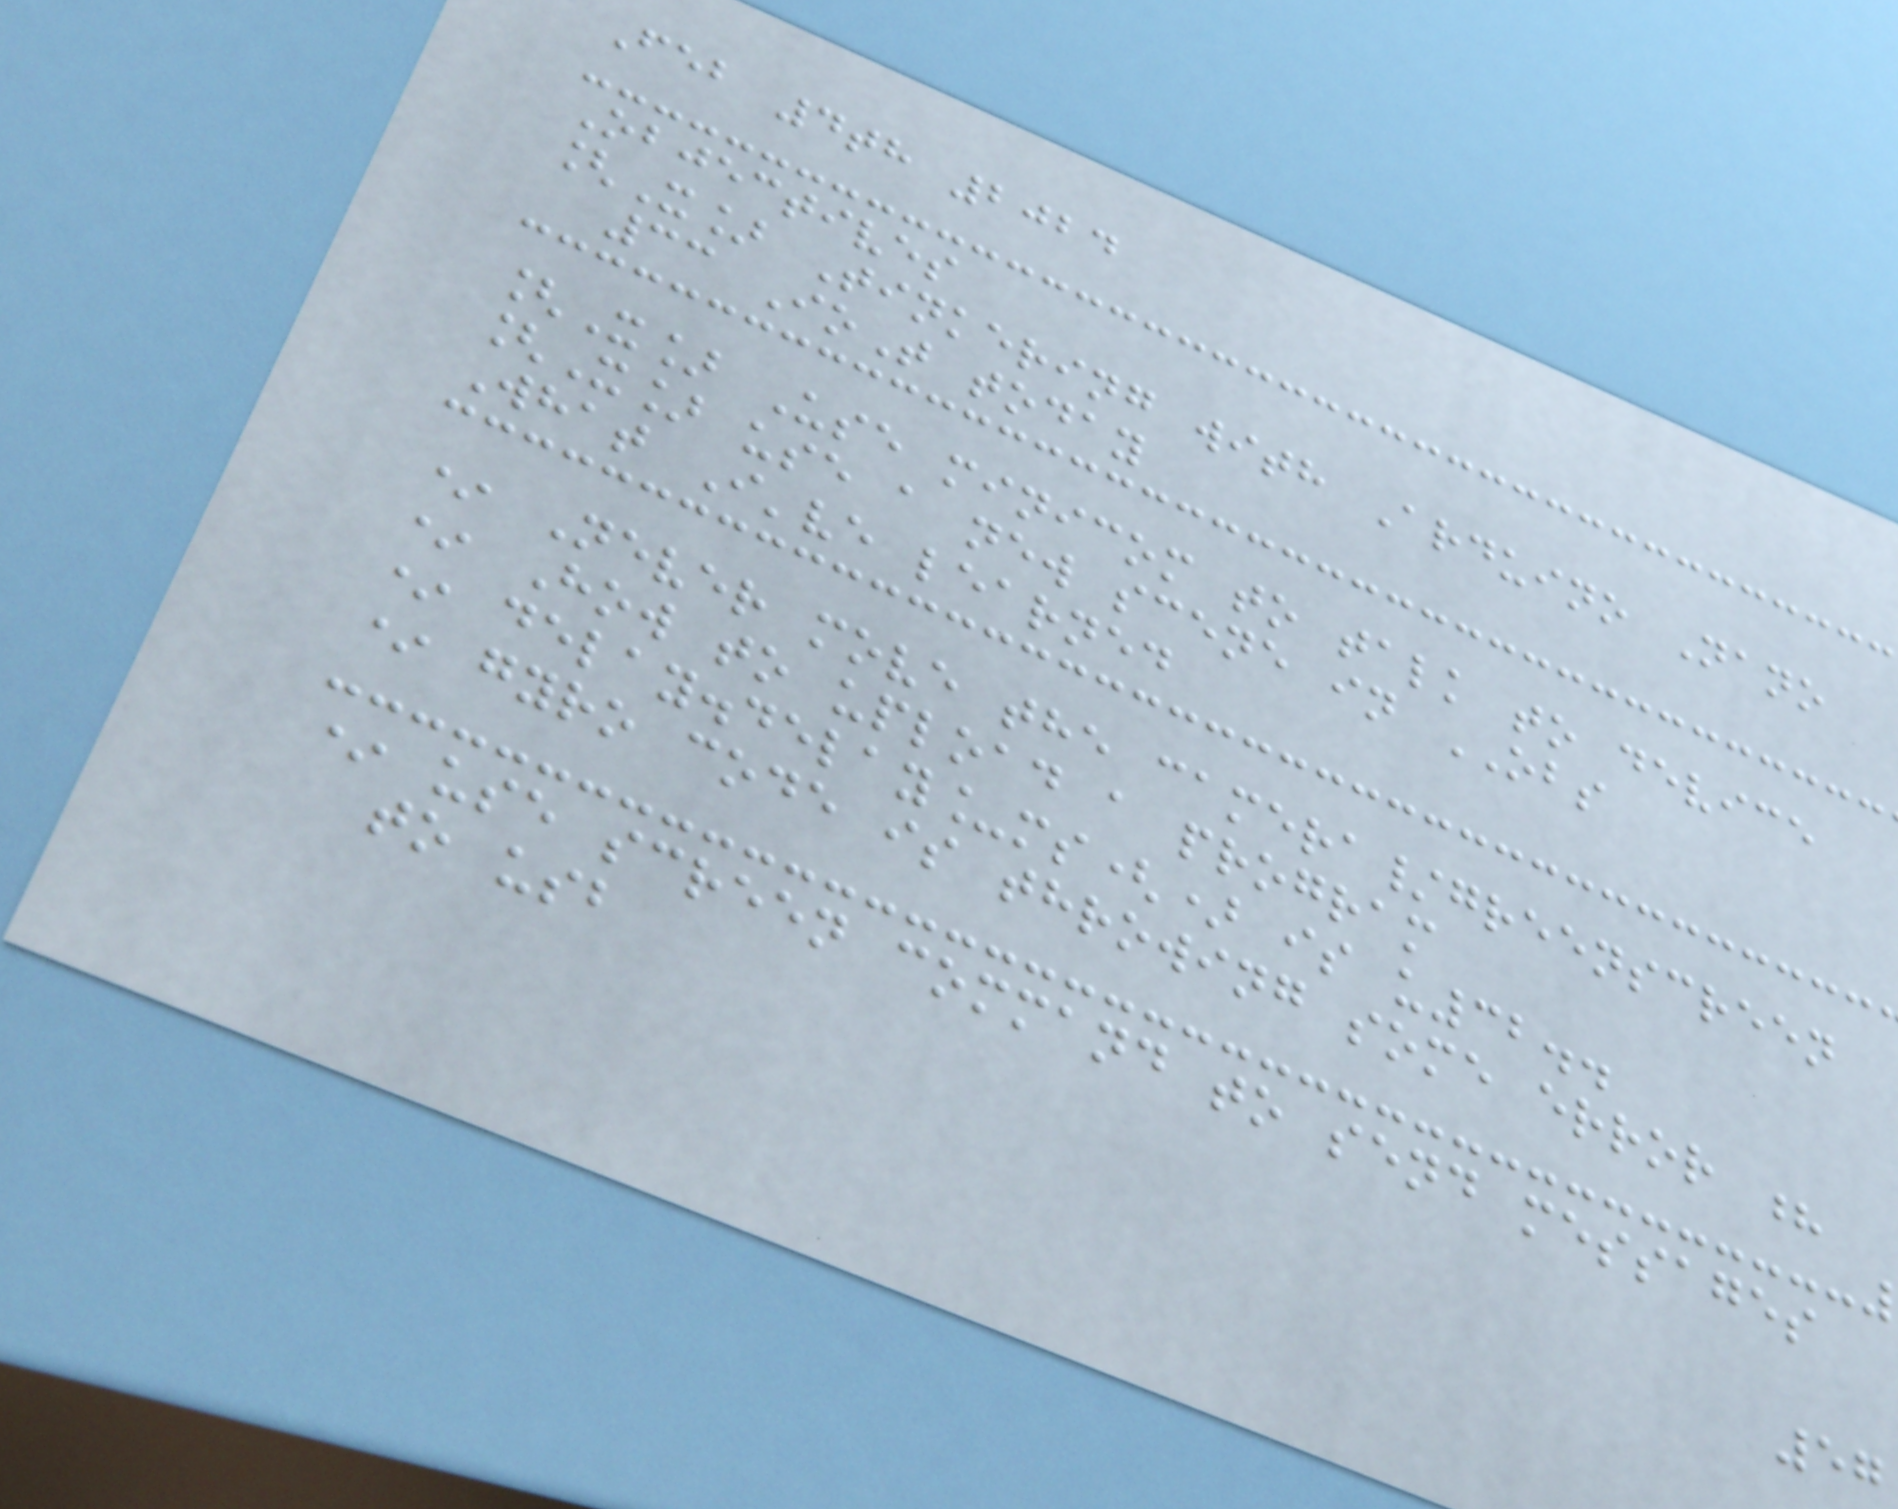Feb 4th 2024
Objectives
[X] Tinkering with Arduino Nano
33 IoT today
[X] Use minicom to talk to device
[X] use a new scene in OBS
What I've learned
* Never move the camera/greenscreen
* How to upload a program
* delay.delay_ms() is u32..
* gyro code is throwing some error ?
* use screen command to send messages
to usb
57
